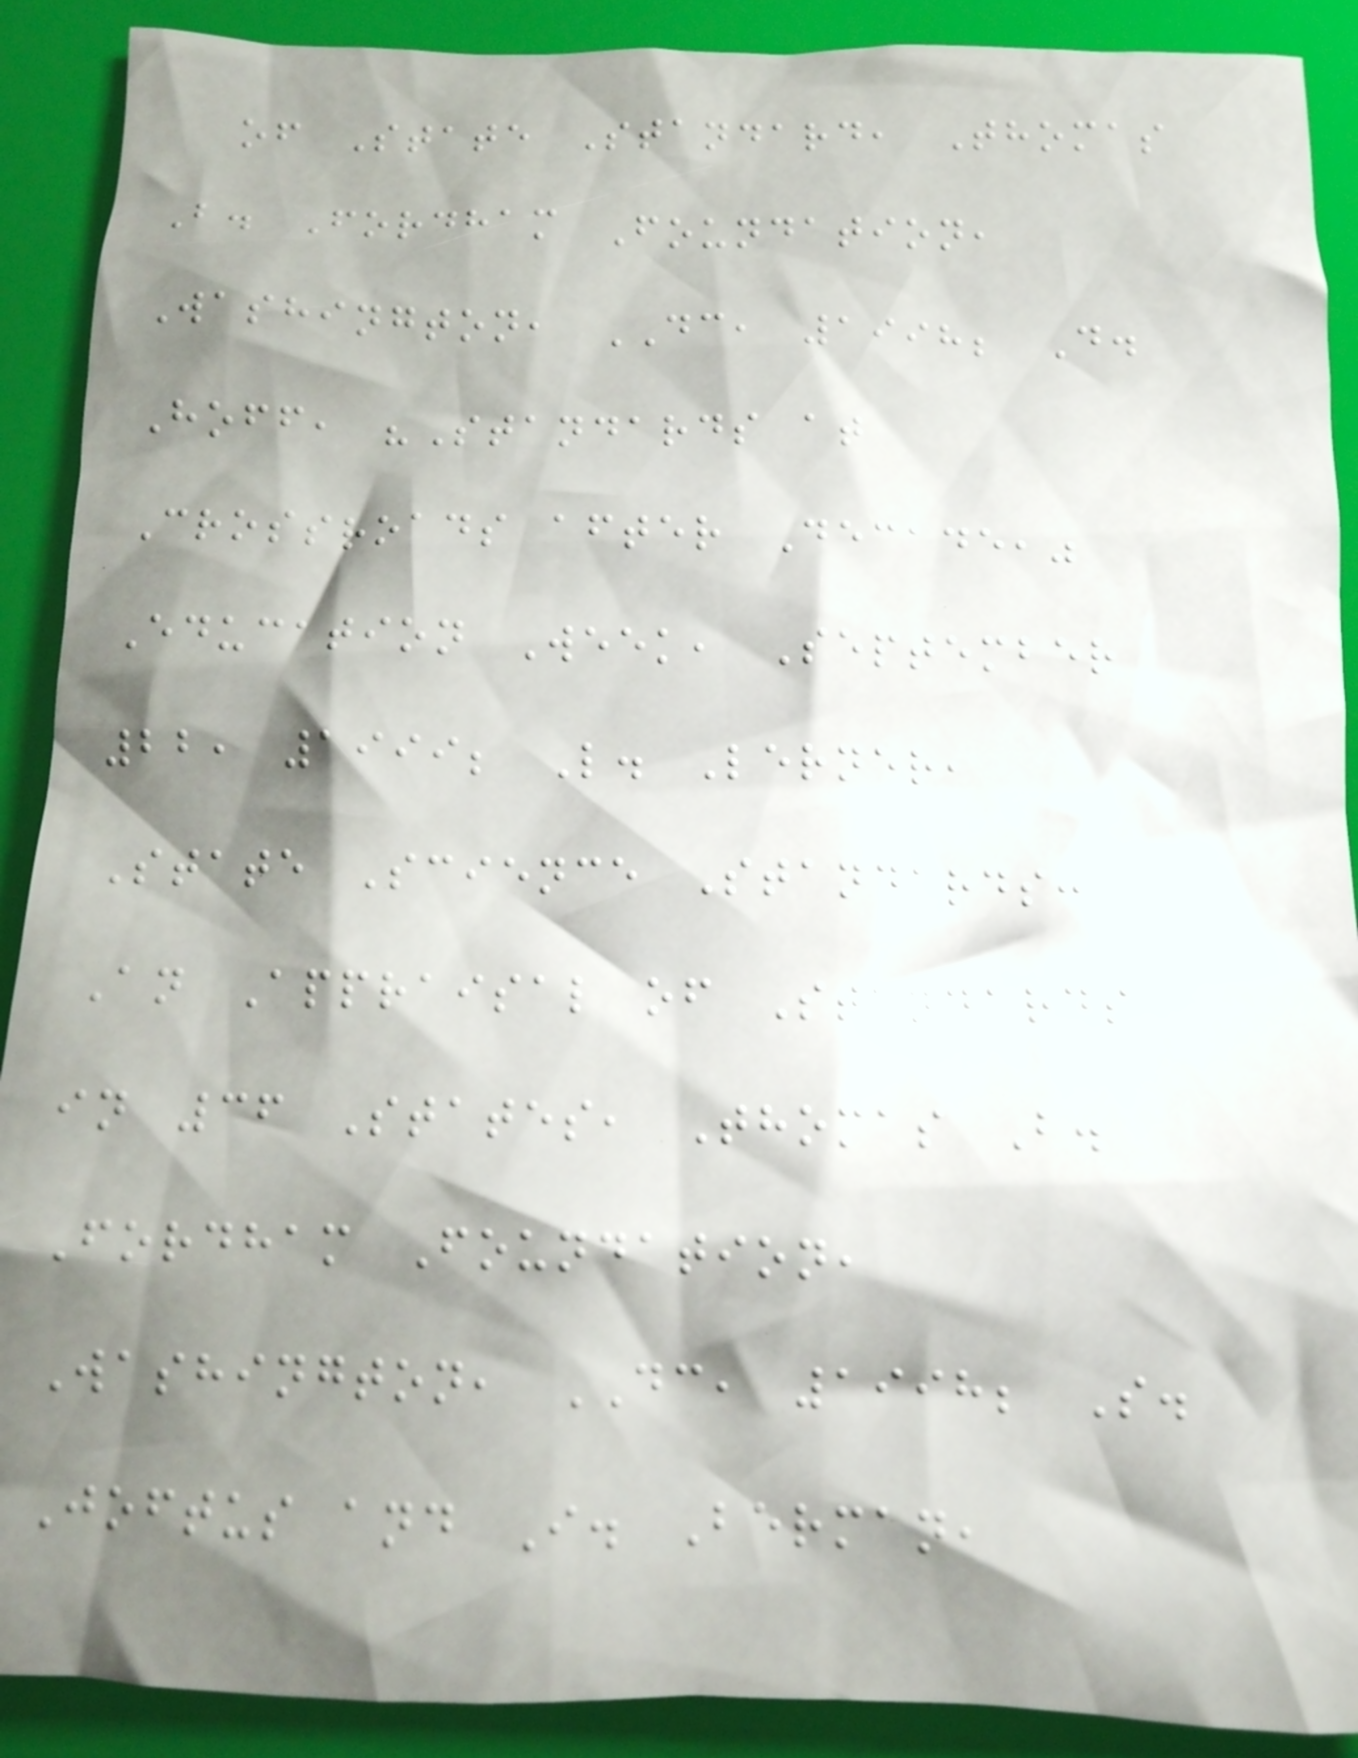of State Standard, Thomas
B. Fordham Foundation,
Washington, DC, 1998; D.
Hoff, "Standards at
Crossroads after Decade,"
Education Week, September
22, 1999; L. Lerner,
State Science Standards:
An Appraisal of Standards
in 36 States, Thomas B.
Fordham Foundation,
Washington, DC, 1998; S.
Joftus and I. Berman,
